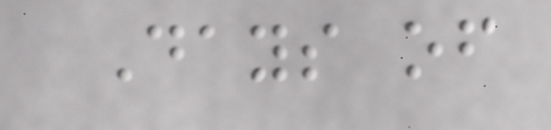Days of
